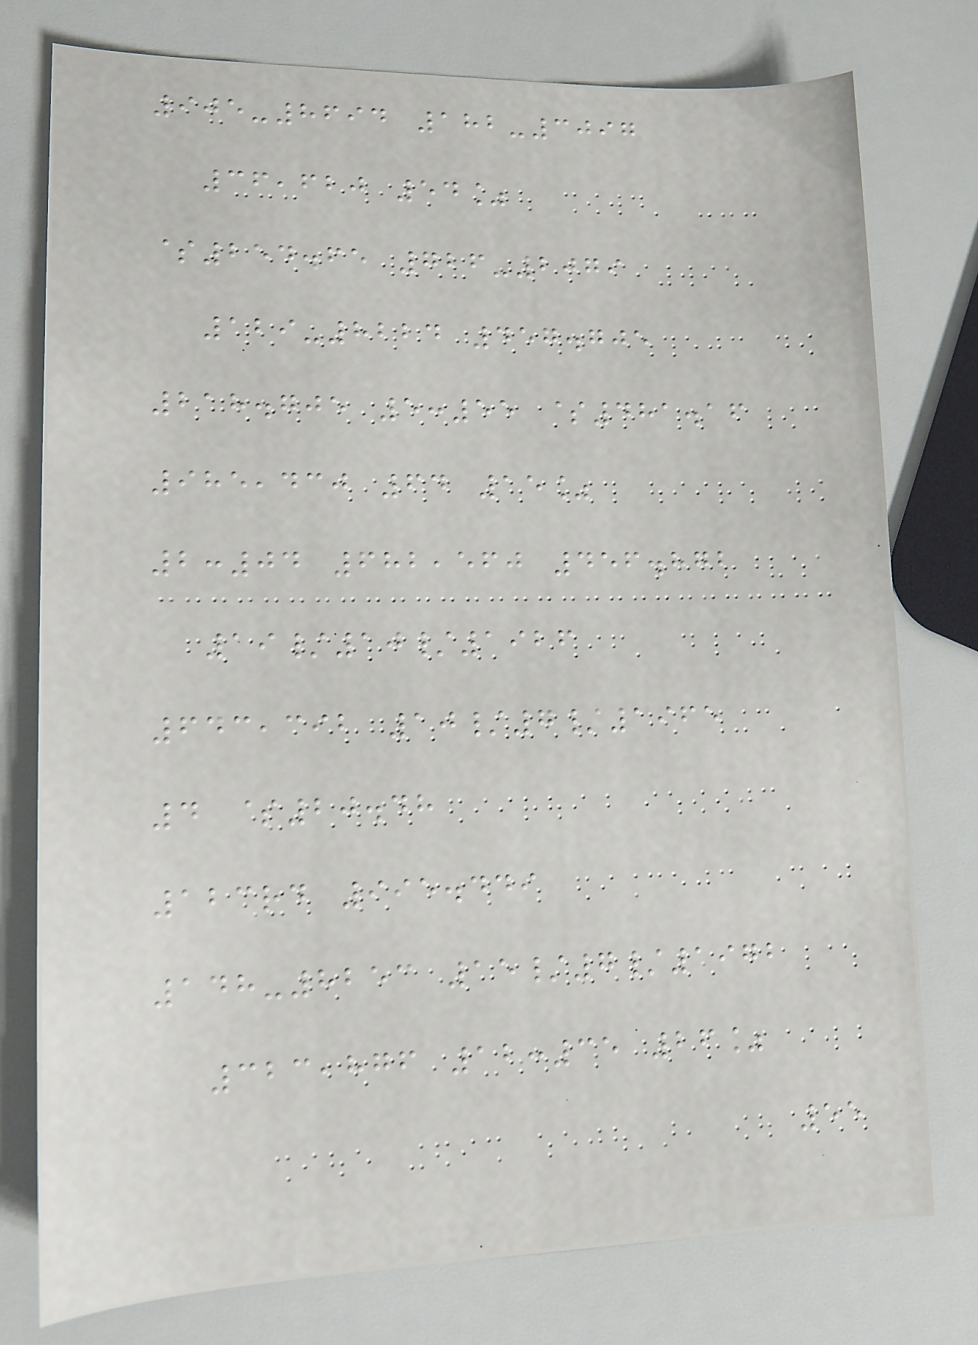905-8694 182-3097
36,620 54%
$254.65 726-2079
129-8224 457.705
218.705 5:55 $481.16
985,430 64 15%
2:04 682,560 456.872
19/10/1926
643,392 10/7/1965
4 $20.48
123rd 995.449
148-8253 15/7/1972
323,876 12:35 26%
55
